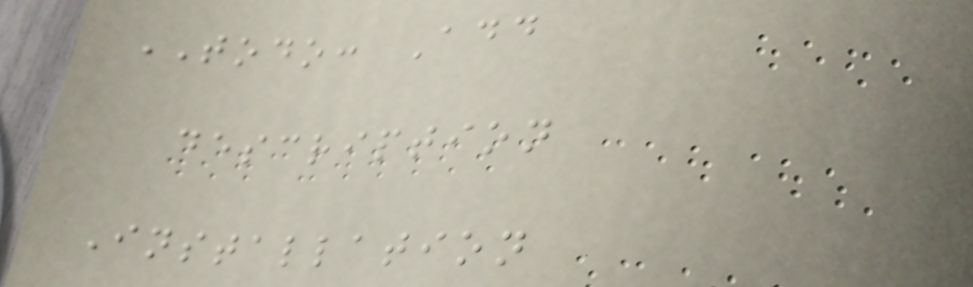TODO: Add
description
Installation
